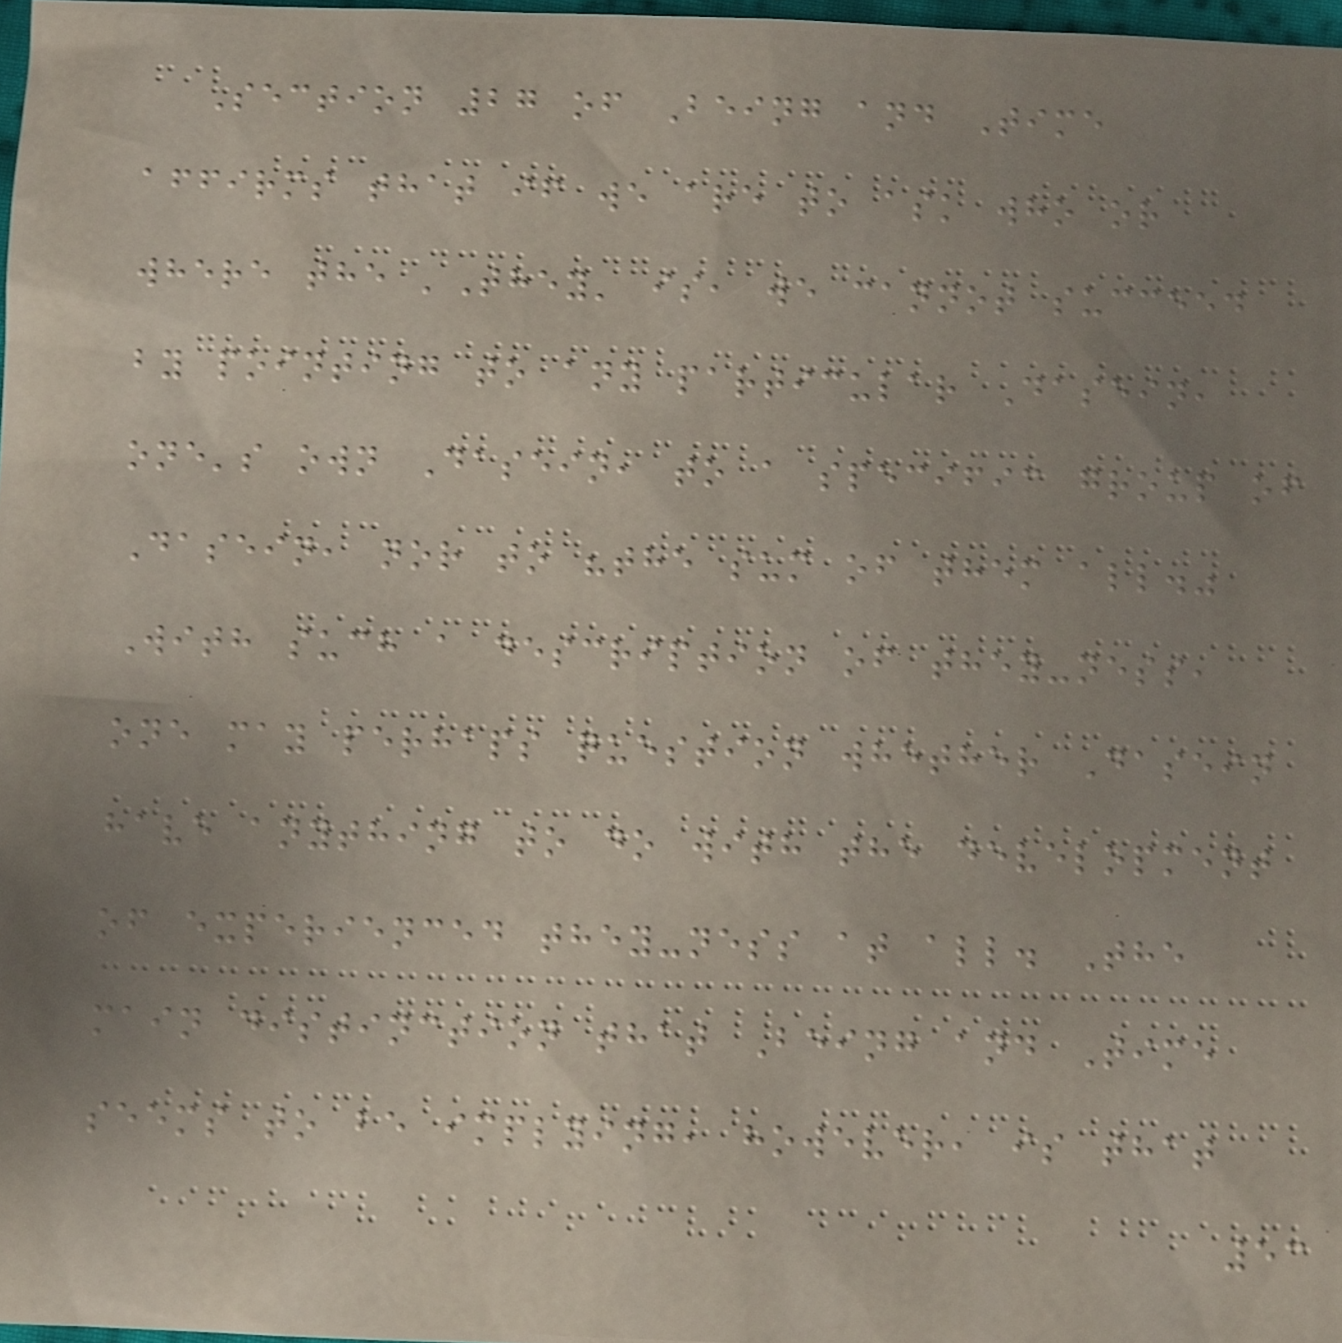Section 27 of Being and Time
affirms that if we are to ask who or
where the 'They' is, we cannot succeed
by pointing to any particular Dasein,
one's own Dasein, to a specific group of
Dasein, nor to "the sum of them all."
With such a description of they-ness,
one may perhaps question whether Dasein
have anything to do with the development
of experienced they-ness at all. The
main distinction that Being and Time
seems to be implying, however, is that
53
